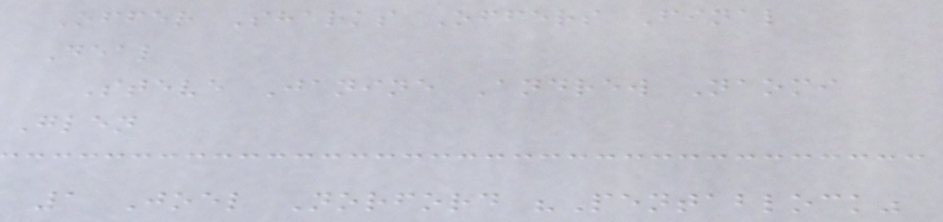Offer Sharks Offers Final
Deal
Steve Janine Andrew Naomi
Glen
1 Joel Norford "Pentablock"
